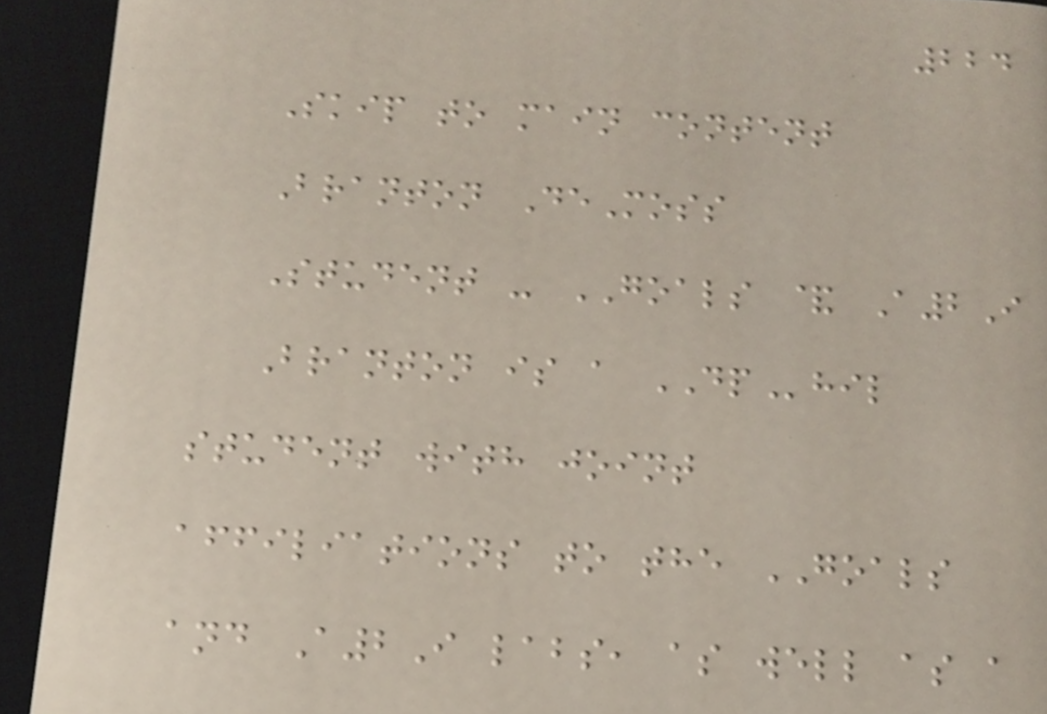224
Skip to main content
Branton DeMoss
Student - GOALS & A2I
Branton is a DPhil
student with joint
affiliations to the GOALS
and A2I labs, as well as a
